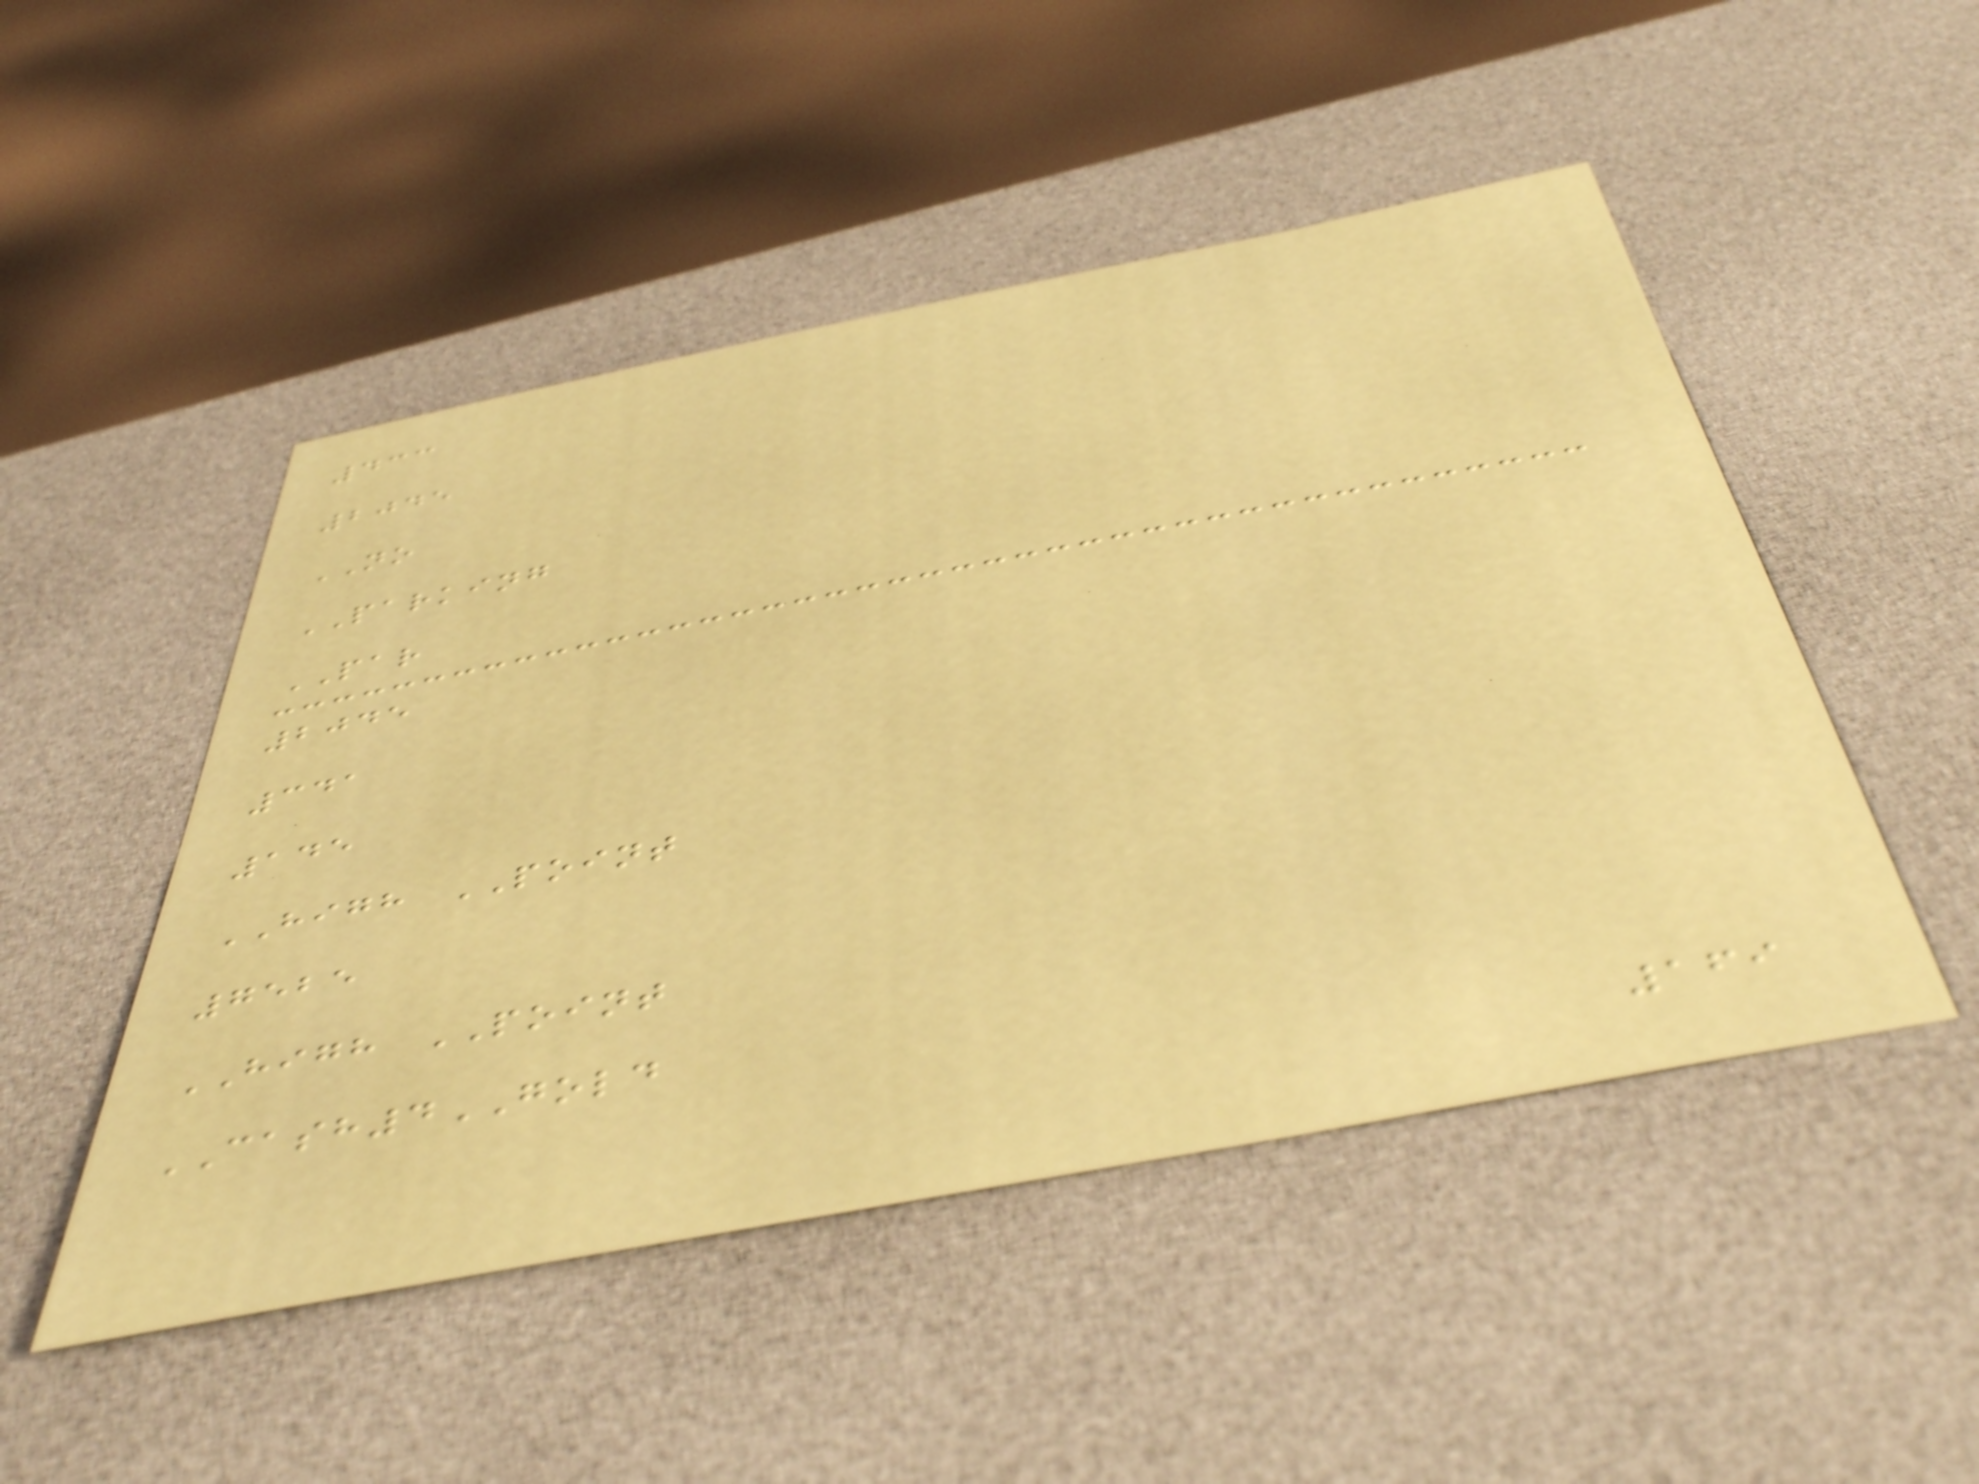433
2045
NO
PARKING
PAR
2045
341
145
HIGH POINT
7525
HIGH POINT
CASH4GOLD
169
